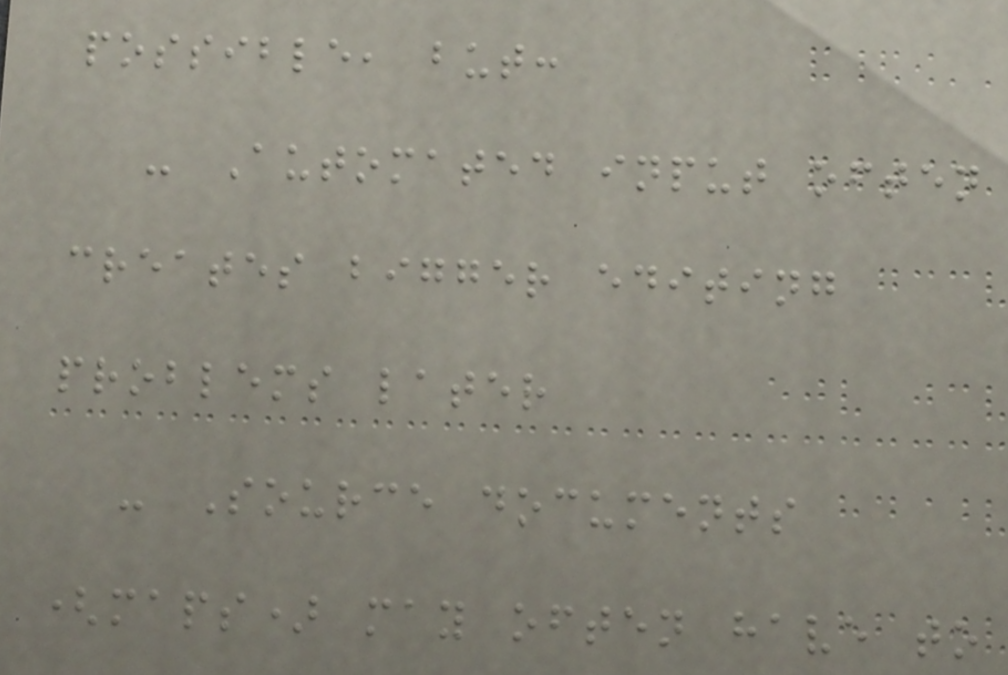possible, but:
- Automated input often
creates bigger editing
problems later
- Source documents
(maps) may often have to
